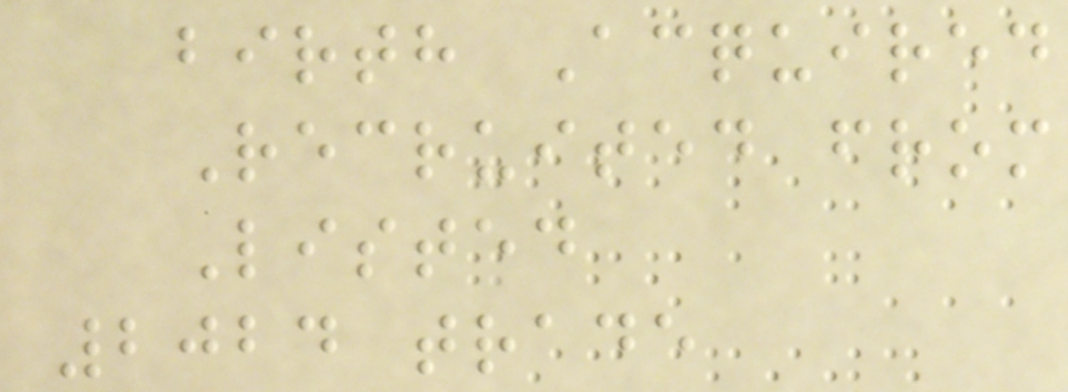birth Acquired
Recruited from
Listed
2024 trade
